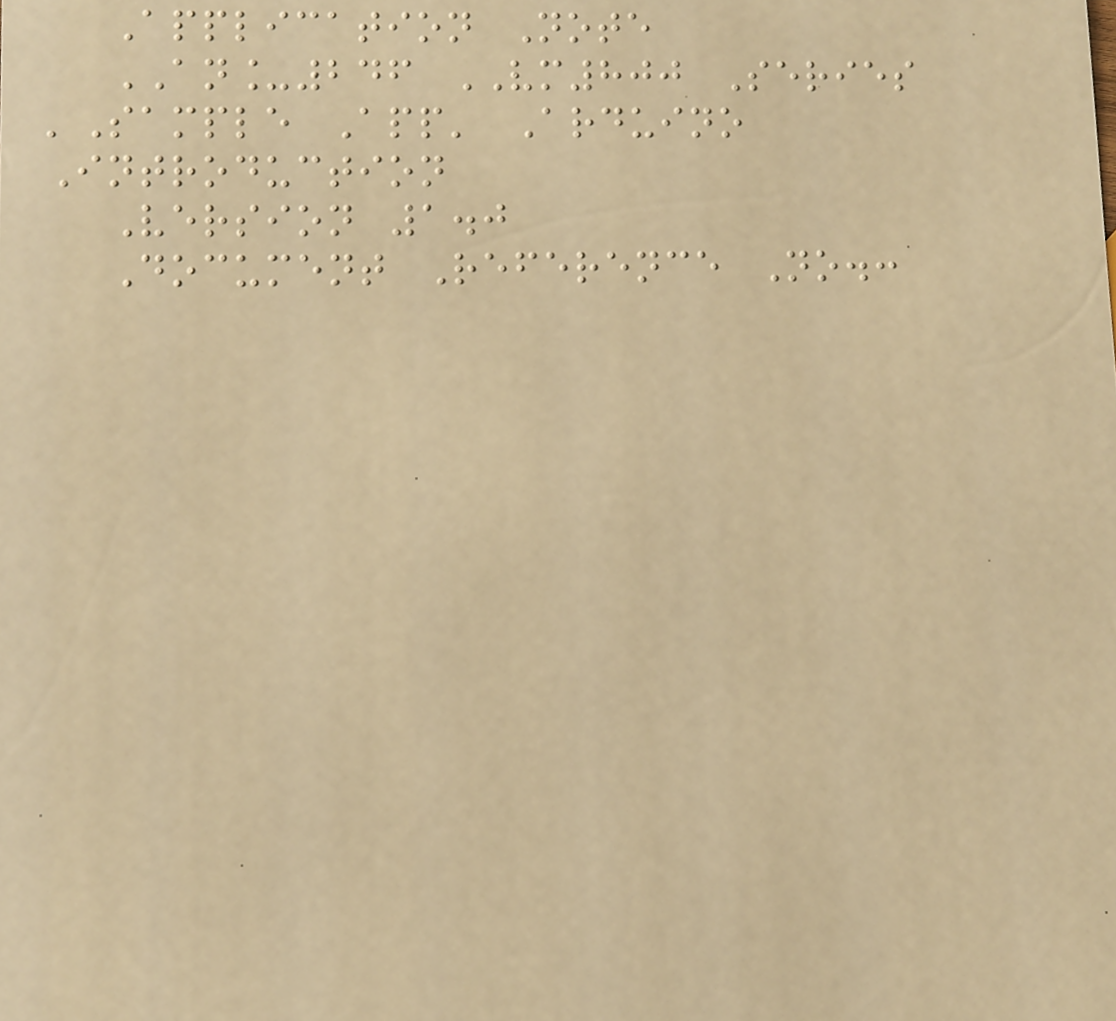Application Note
AN_246 VM800 Series
'Sample App' Arduino
Introduction
Version 1.0
Document Reference No.:
